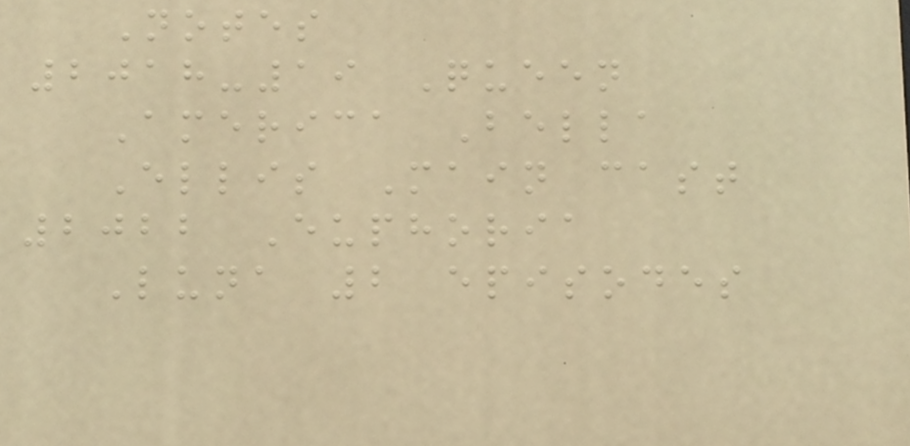Notes
2018-19 Queen
America Bella
Ellis Main cast
2022 Euphoria
Luna 2 episodes
